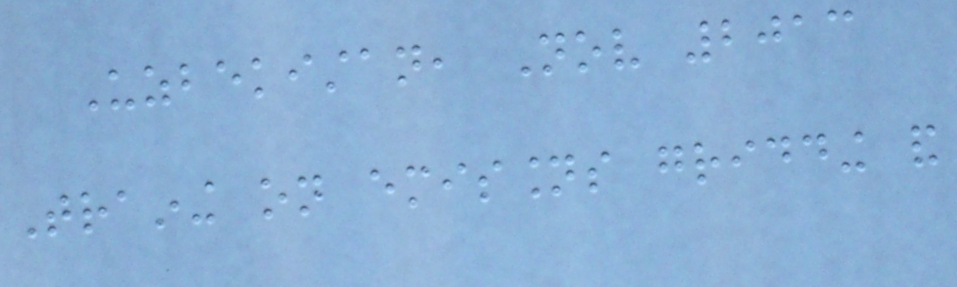Uzbekistan, Nov 2013
Training on emissions gridding and
